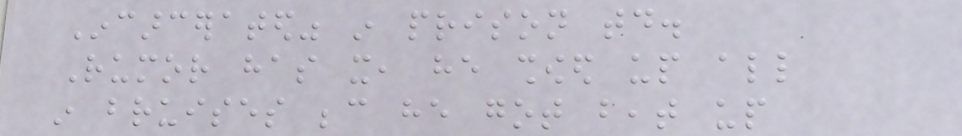Incarcerated" in prison today.
Rumor has it, he showed up all
in bruises because he got beat up
